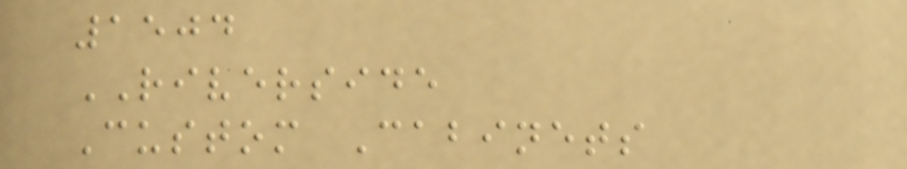1504
RIVERSIDE
Custom Cabinets
